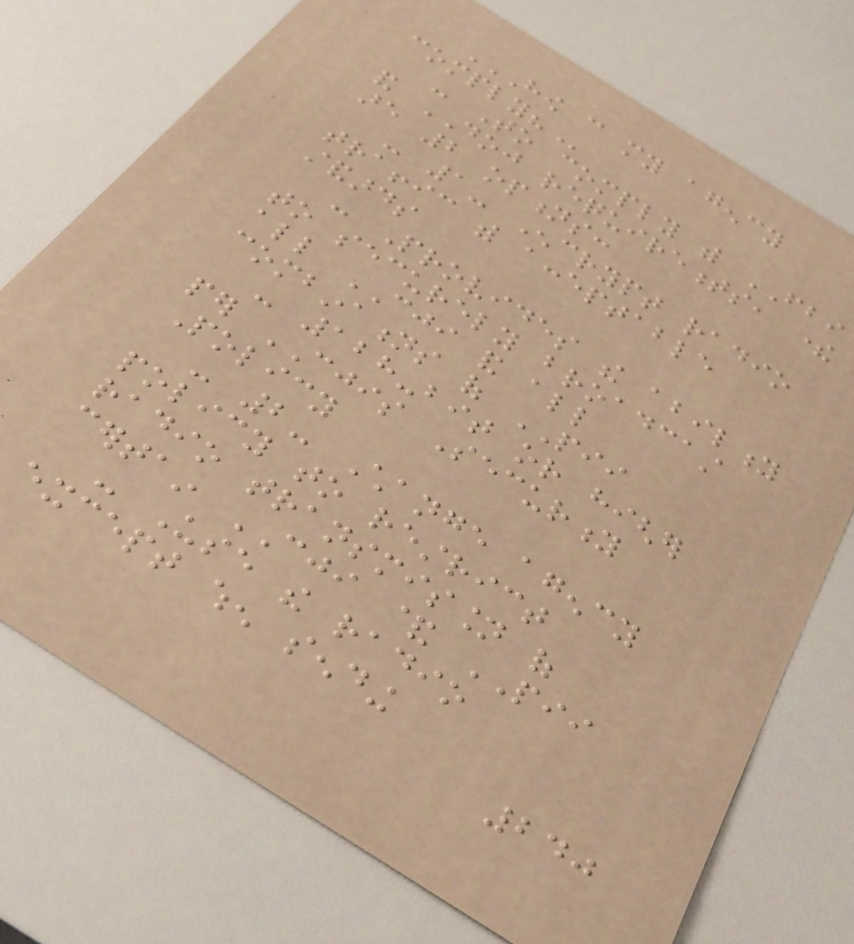HOW CAN MY AGENCY
COMPLY?
- To comply with FBI
and DOJ requirements, there
are 2 options:
- 1- Encrypt radio
traffic with acceptable
standards
- Provides the ability
to securely broadcast
all CJI and all
combinations of PII
- 128-bit or higher
per CJIS Security
Policy
- 2- Change agency
policy to restrict
radio transmission of
certain CJI & PII
- Use the radio
except when sending
240
